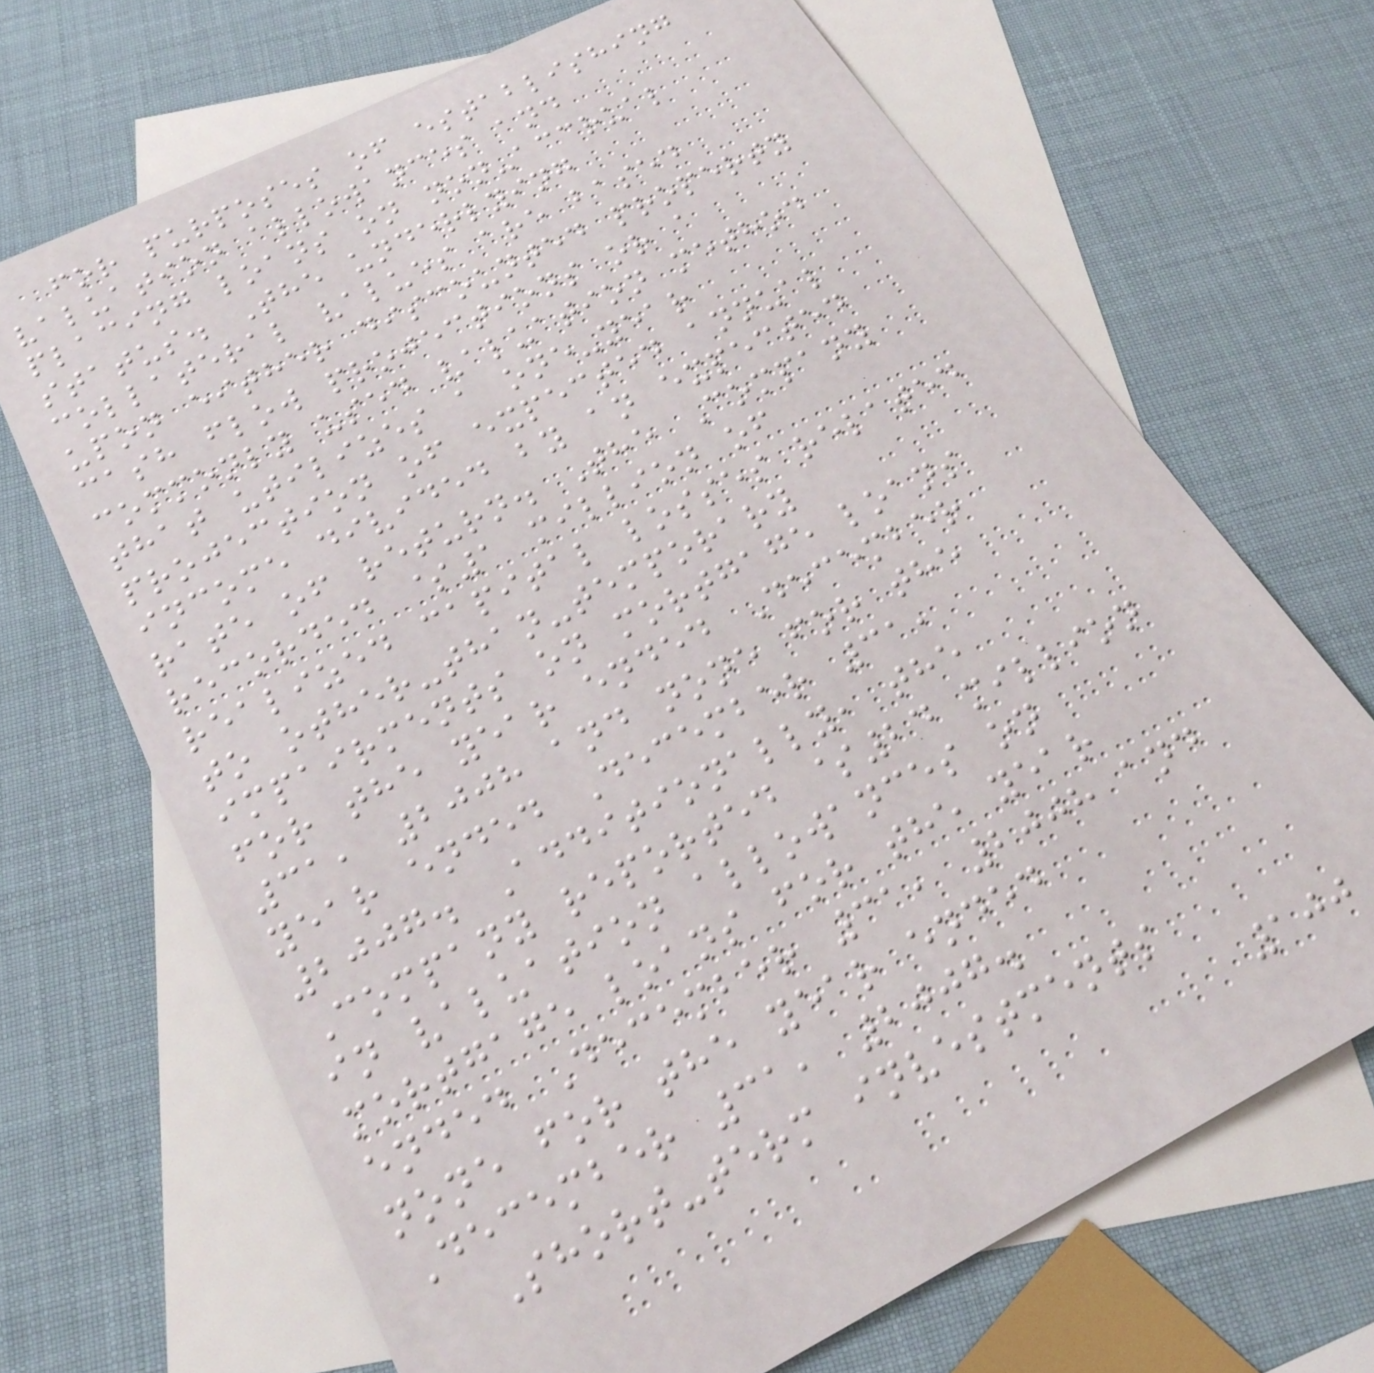for purposes of establishing
valuation allowances and
placing loans on non-accrual
status. The underlying
collateral values are based
upon either discounted property
cash flow projections or a
commonly used valuation method
that utilizes a one-year
projection of expected annual
income divided by an expected
rate of return. The Company
recorded $1 million of
realized capital losses related
to other-than-temporary
impairments on mortgage loans
for the year ended December
31, 2008 and none for the
year ended December 31,
2007. Additionally, the
Company reported $24 million
in valuation allowances on
mortgage loans for the year
ended December 31, 2008 and
none for the year ended
December 31, 2007.
Short-term investments
100
